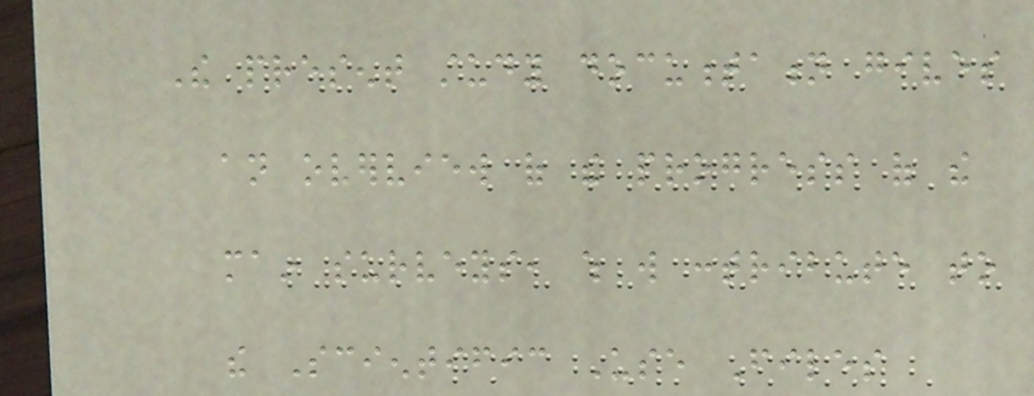The present study documentation gives
an overview of the progress of the
main surveys, which will contribute to
the Scientific Use Files
